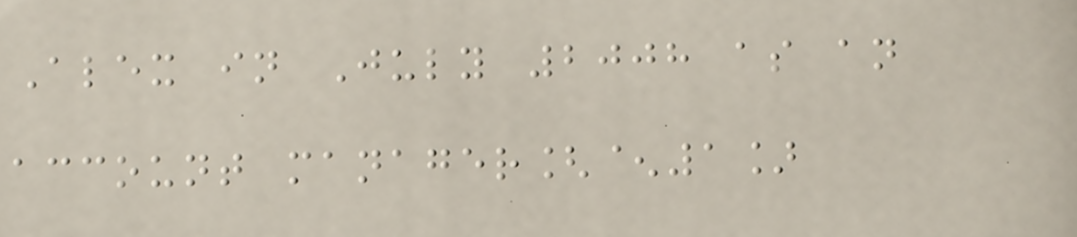Alex in July 2008 as an
account manager[^1]
